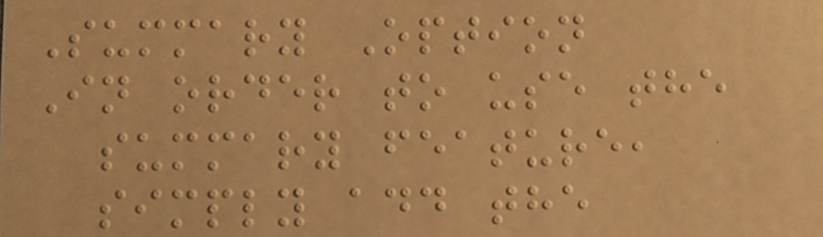Summary Option
In order to use the
summary feature,
simply add the
